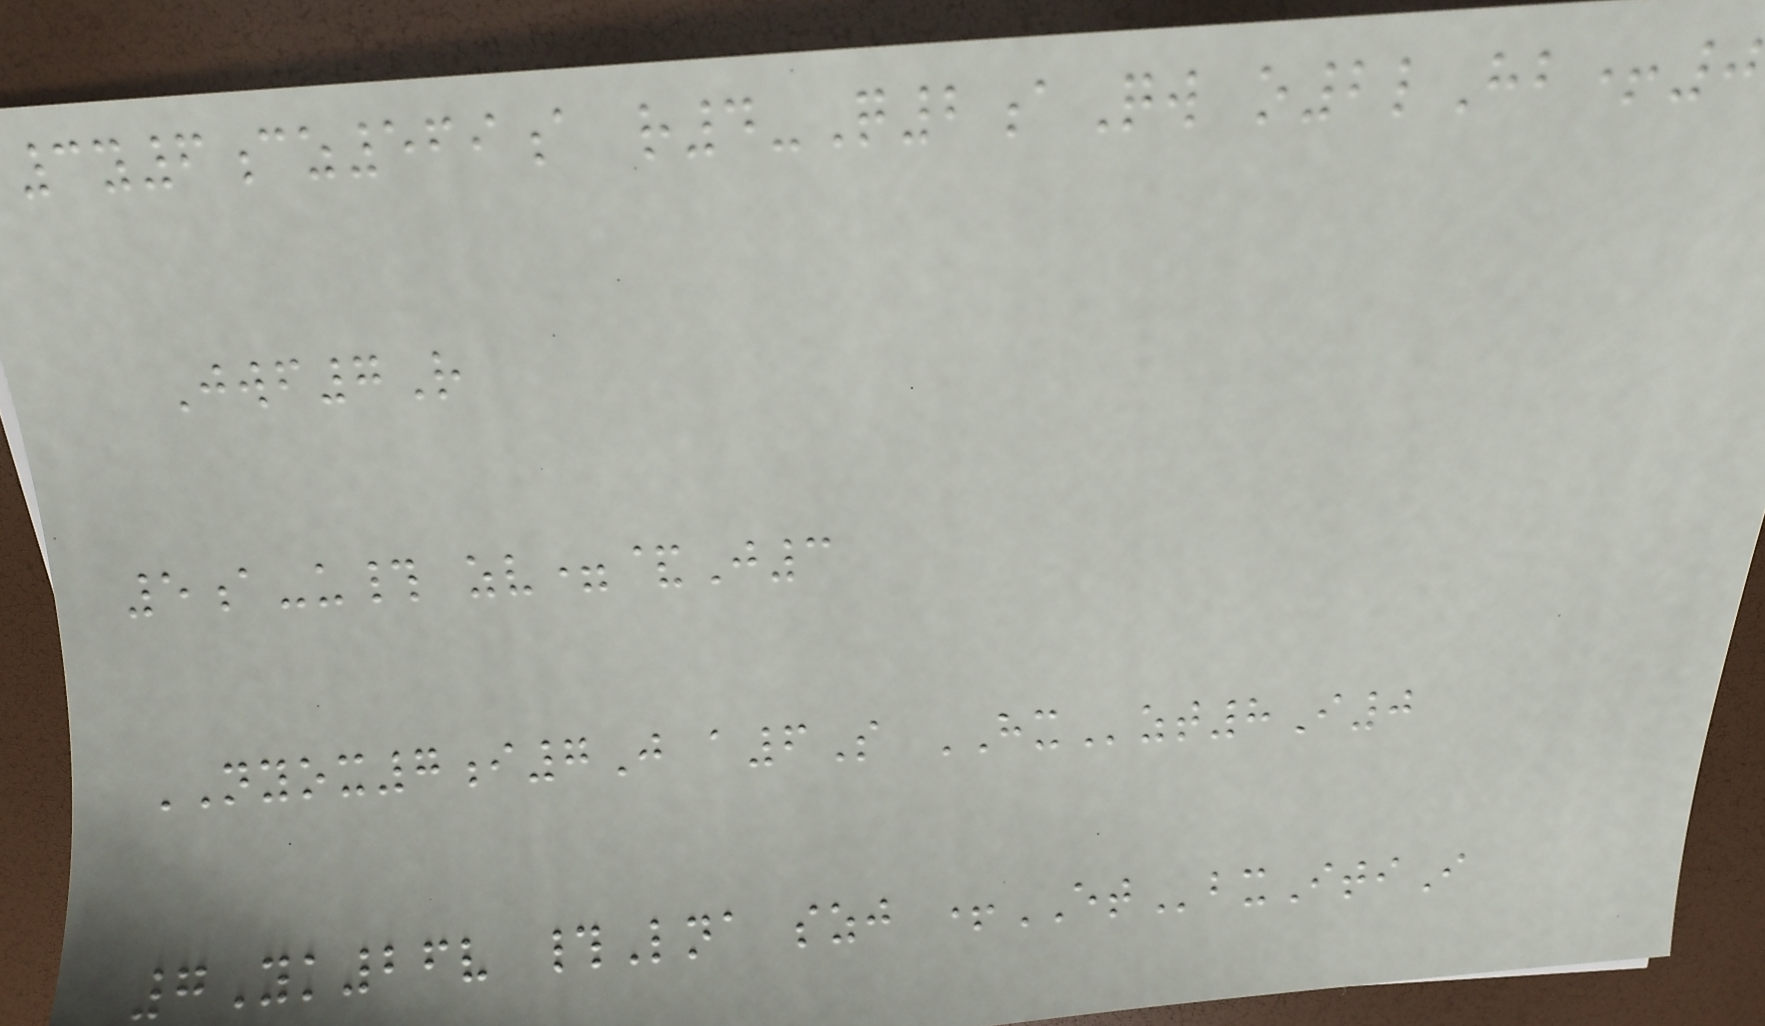3y6cz569a r4-Q2aQw o2lHb+0
Jwf7R
5a-u# zv=&J3
NYOX7i7J a6S HXzt8I0
7Yk26v #Lna szj +ETbxItiI
